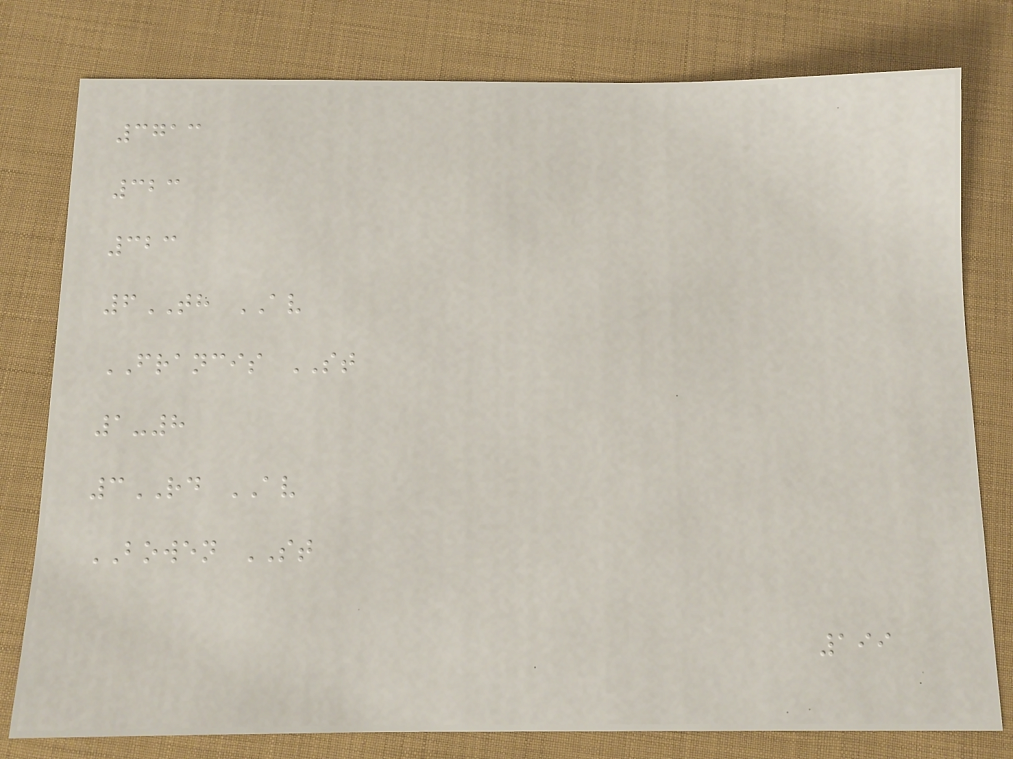3713
323
323
6TH AV
FRANCIS ST
1-8
3RD AV
BOWEN ST
199
